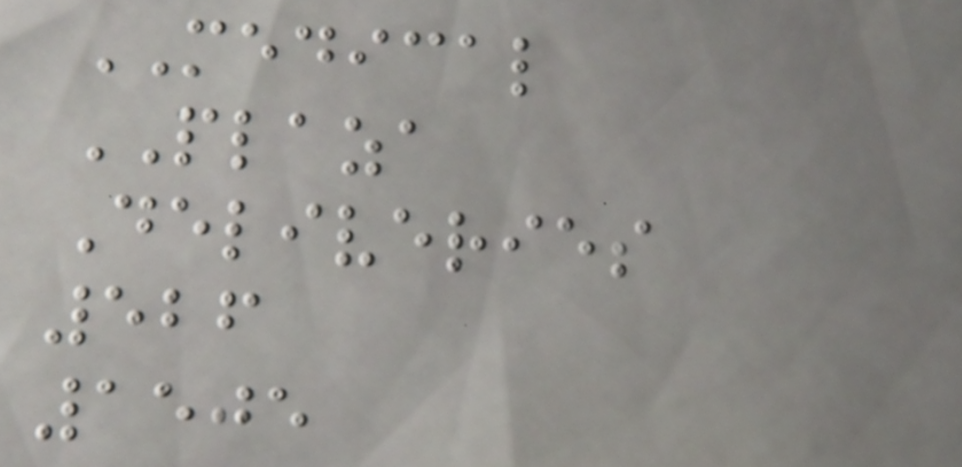MEDICAL
PLAZA
Deliveries
526
1505
